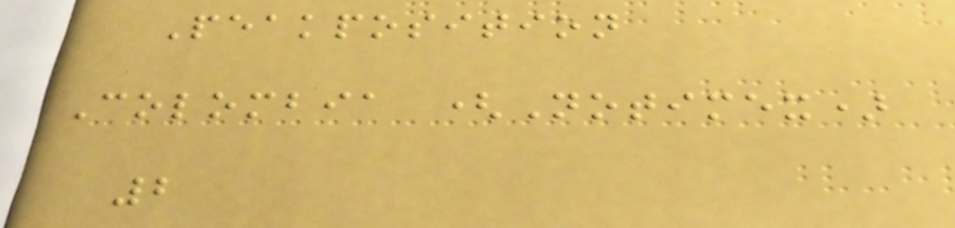Peakposition
Colombia (Notimex)
2
